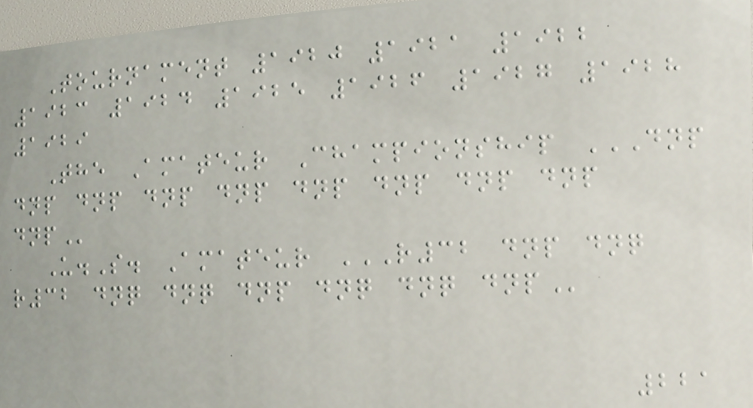Tournament 1920 1921 1922
1923 1924 1925 1926 1927 1928
1929
The Amateur Championship DNP
DNP DNP DNP DNP DNP DNP DNP DNP
DNP
U.S. Amateur R32 DNP DNQ
R32 DNQ DNQ DNP DNQ DNQ DNP
221
